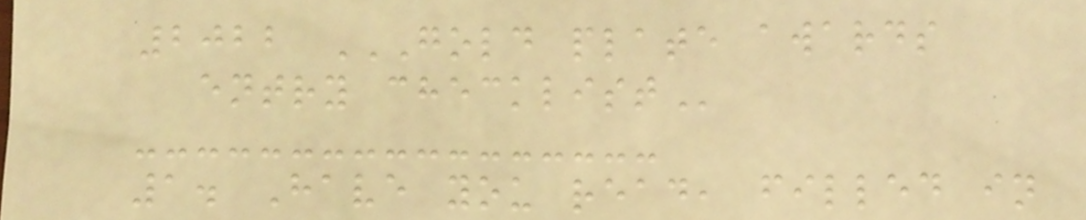2022 GOLD PLATE AWARDS
ENTRY CHECKLIST
1. Have you read, filled in
